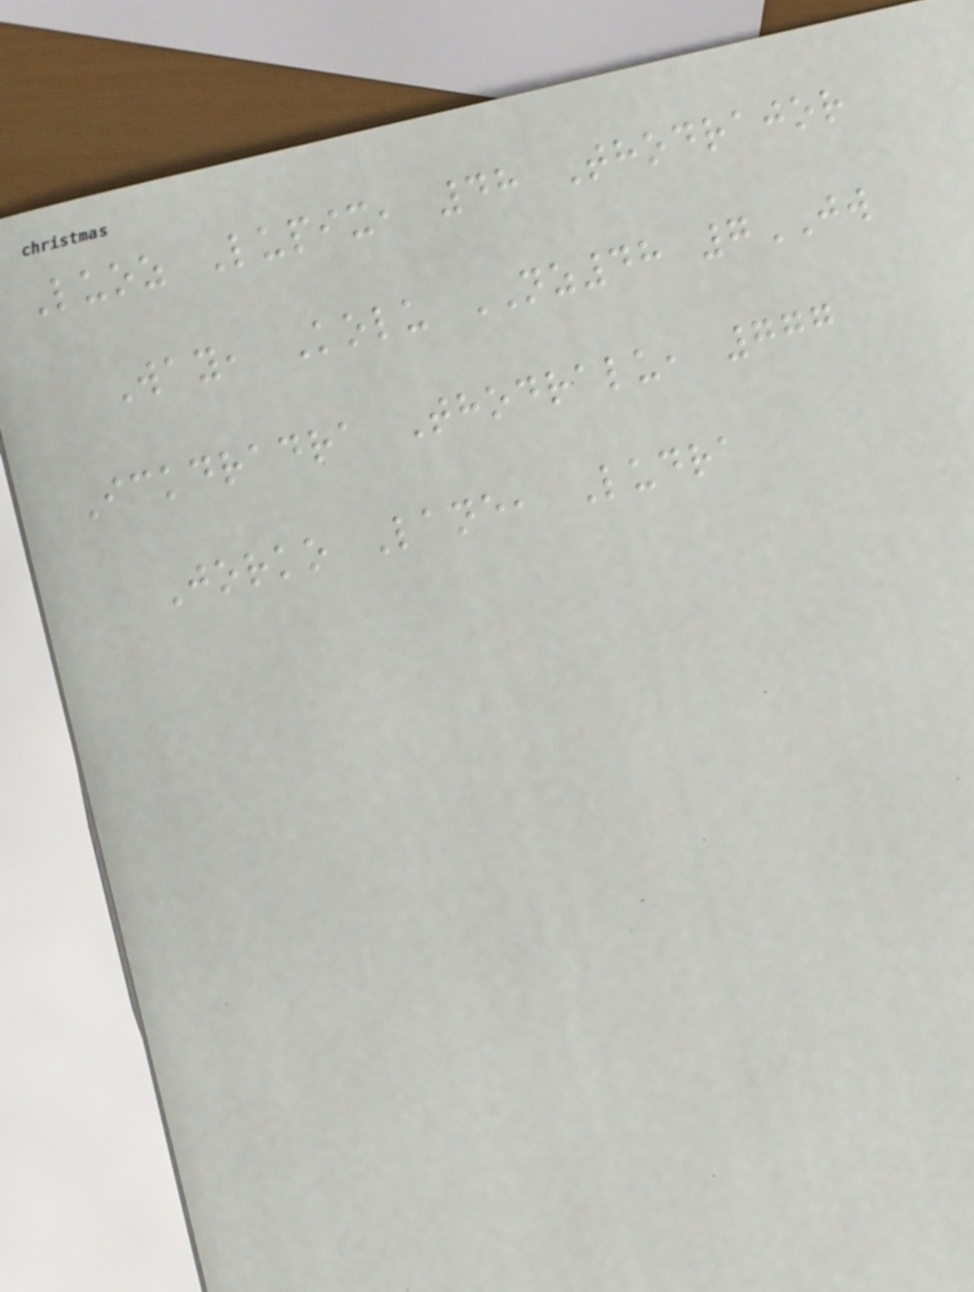Luoz Lupix, 48 Thodrajor
Way, Kolu NZ48 7JW
Ickdradra Thodralu, 777
Jorko Lane, Ludra
